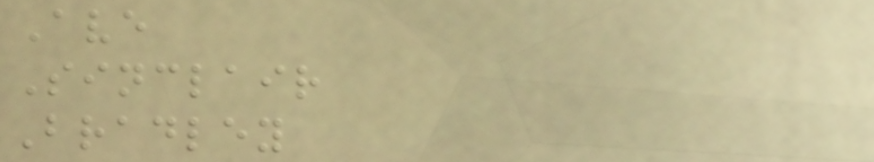Ave
Sinclair
Bradley
